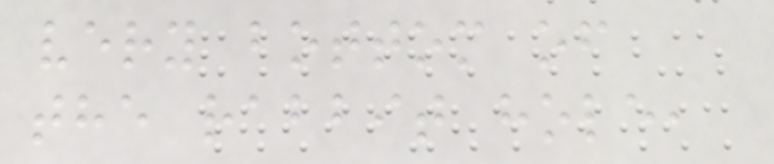very bottom of
the rabbit hole,
